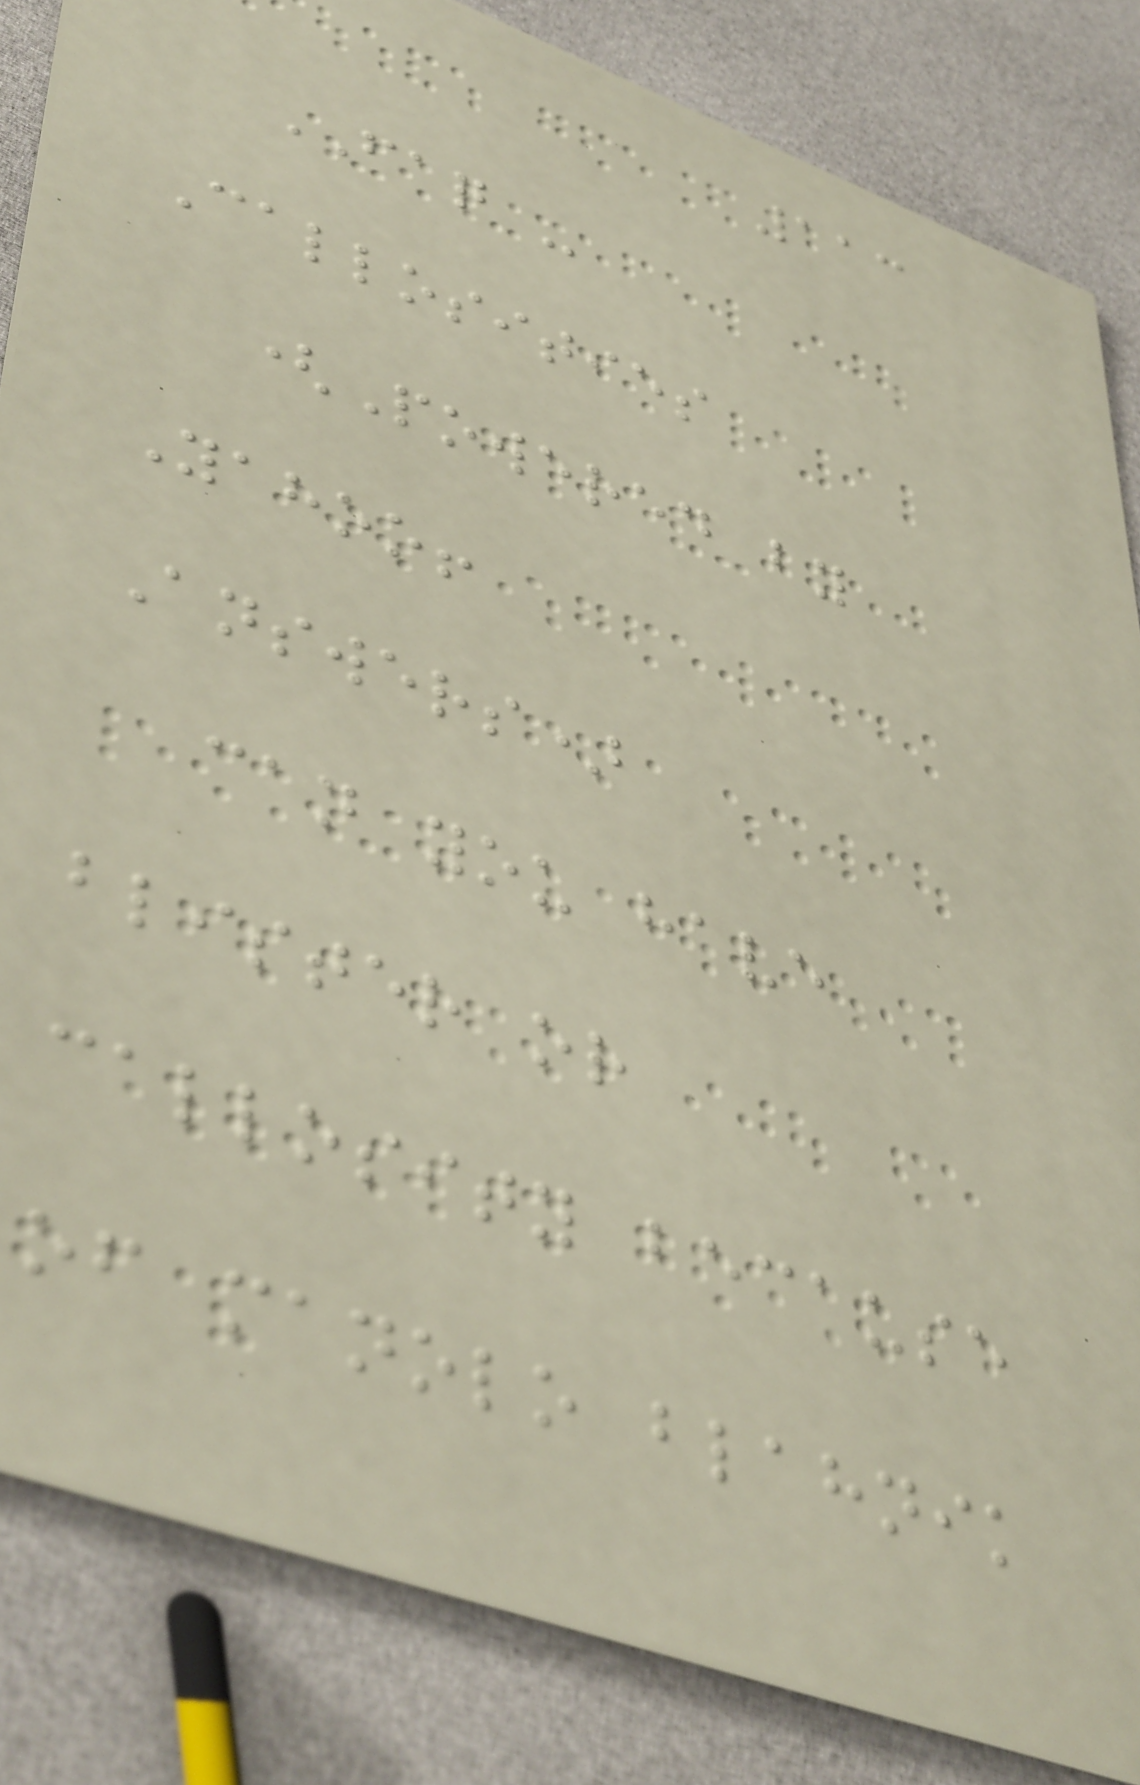113
FAQ -
Callosities
(Powered by
Yahoo!
Answers)
can you have
blister or
callosity because
of manolo blahnik
